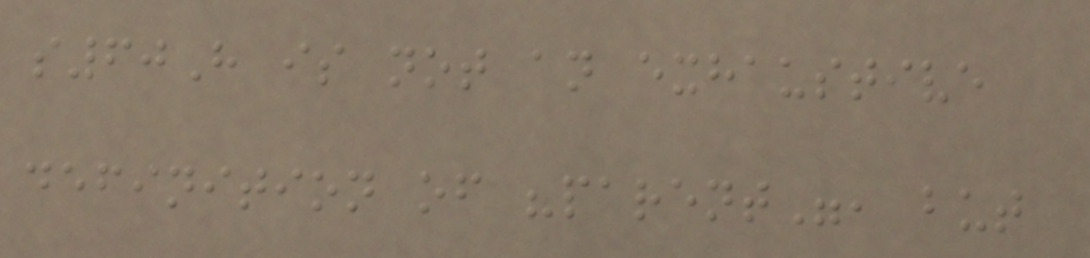s60H is not an exhaustive
definition of "parent", but
